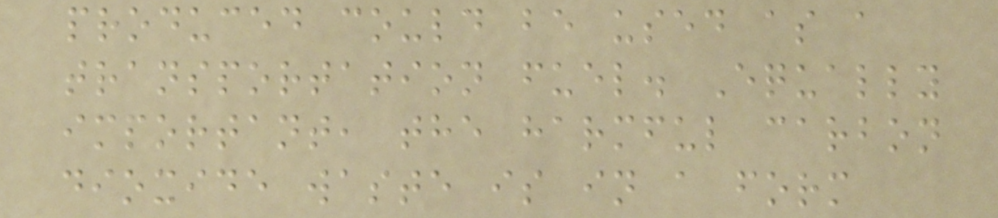produced could be used as a
transportation fuel. Equally
important, the harmful carbon
dioxide waste is in a form
